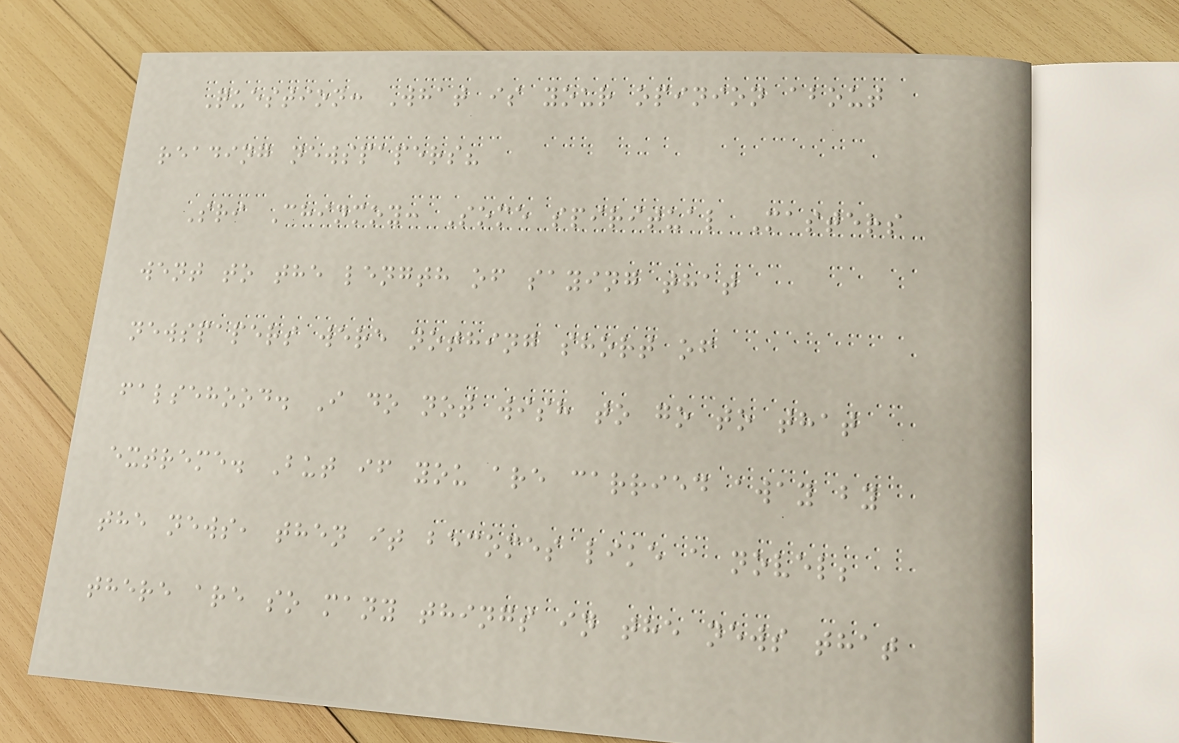Question: What is your opinion about
reading newspapers?
Sri Chinmoy: Some spiritual Masters
went to the length of saying that
newspapers were nothing short of
falsehood. I do not wish to go to that
extreme. But if you are carried away by
the news, then it becomes like a novel;
there are so many things in the news that
